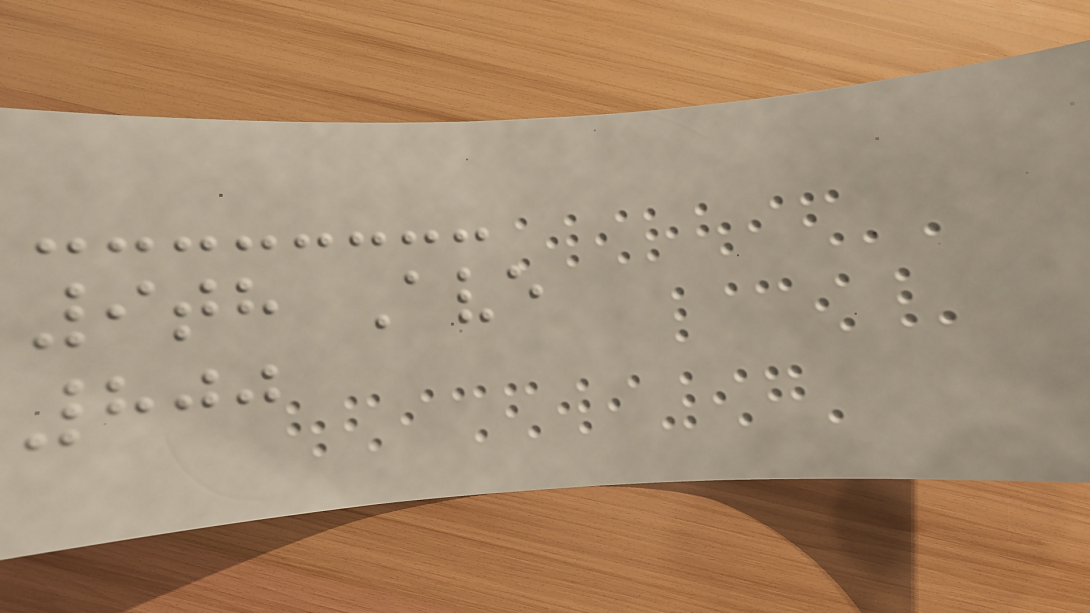9th Ave
800
